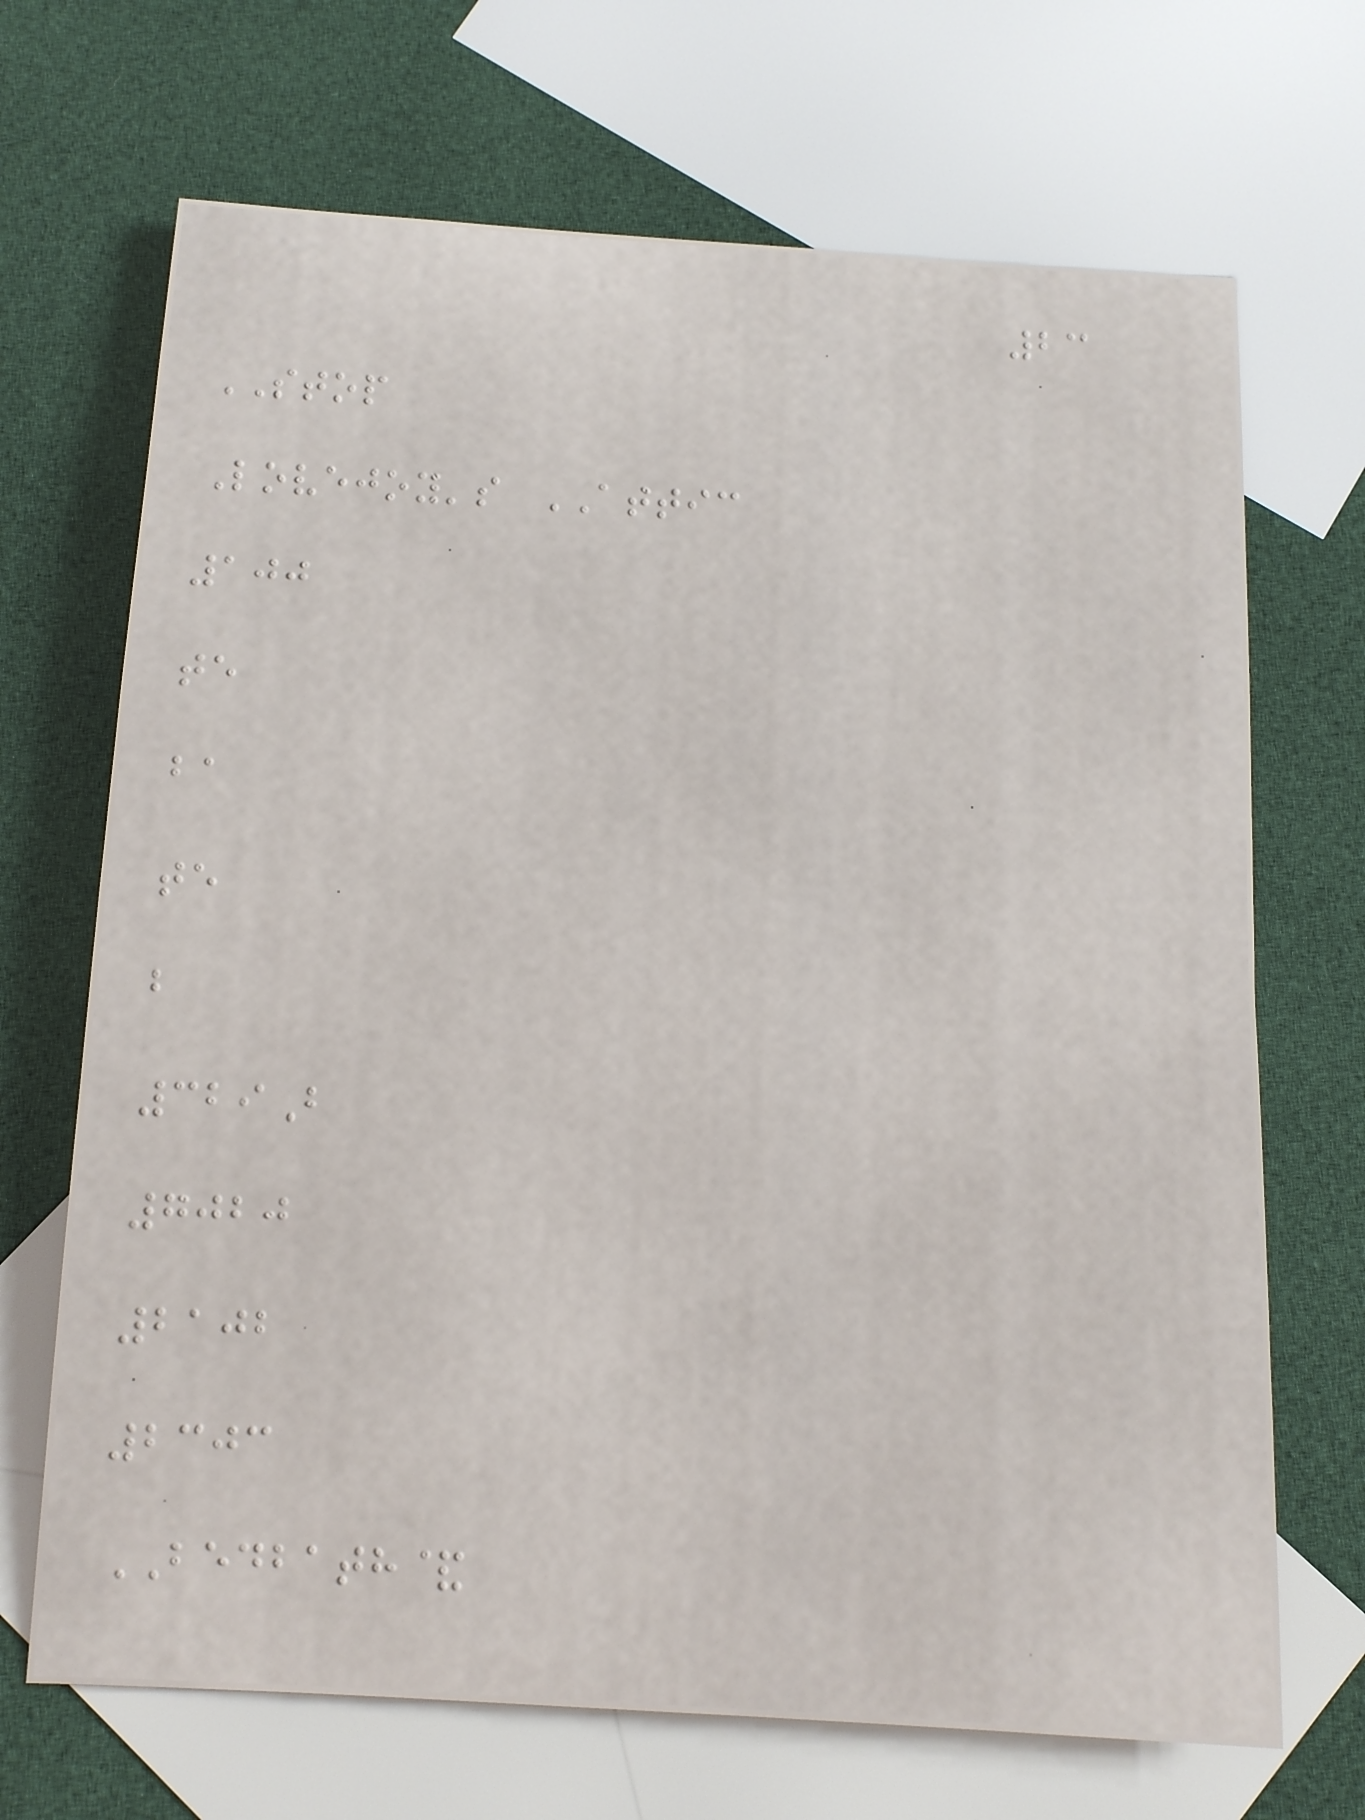23
STOP
Lovejoy's ATTIC
100
te
ba
te
b
329B
7020
2102
2303
BEDBATH&
